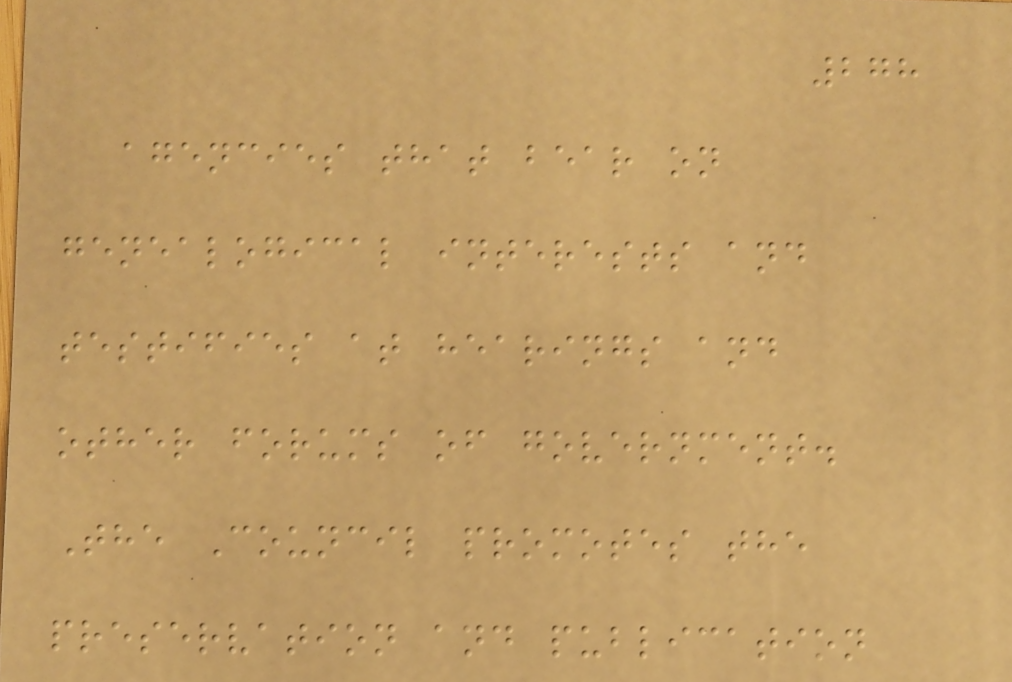278
agencies that bear on
genealogical interests and
testifies at hearings and
other forums of government.
The Council promotes the
preservation and publication
